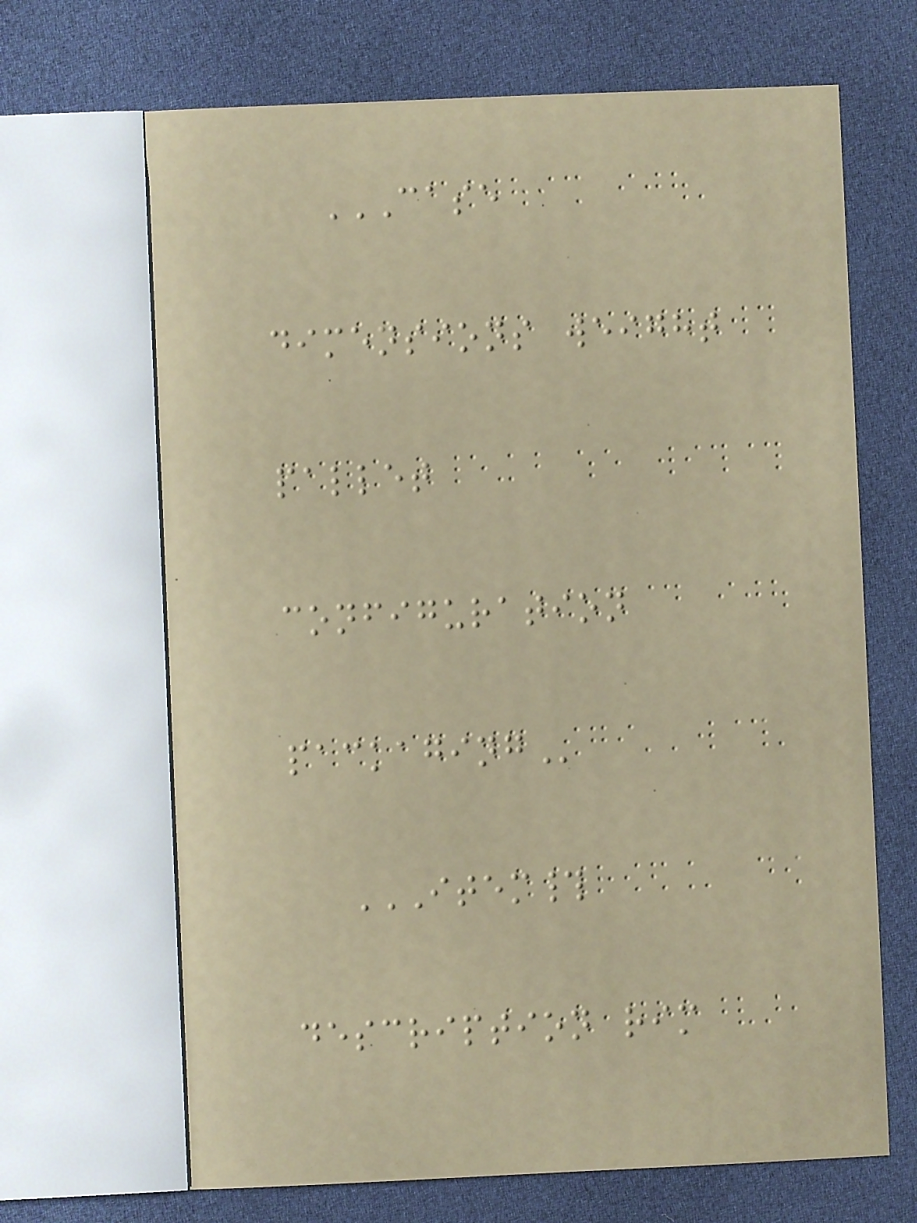CASE
DIMENSIONS WEIGHT
PALLET
CONFIGURATION
PACKAGING
ITEM#
DESCRIPTION RIM
